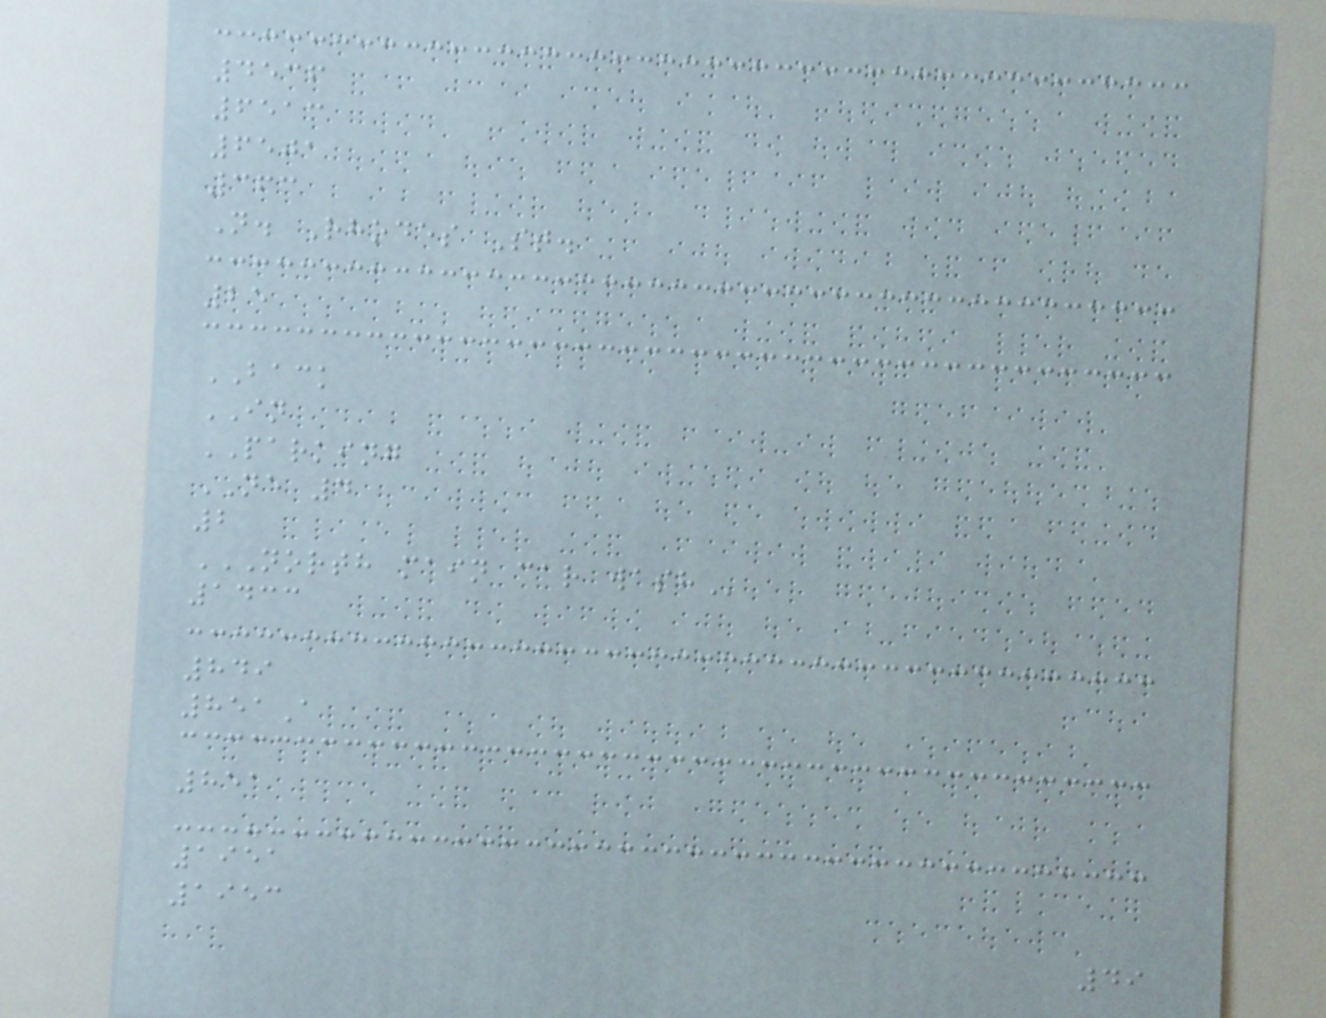4536
6513
6501
363
N. Rhodes St.
25
BACK
IN
PARKING
NE 4
2
NORTH MAIN CAR WASH
1433
849
851A
851
1951
1953
49
